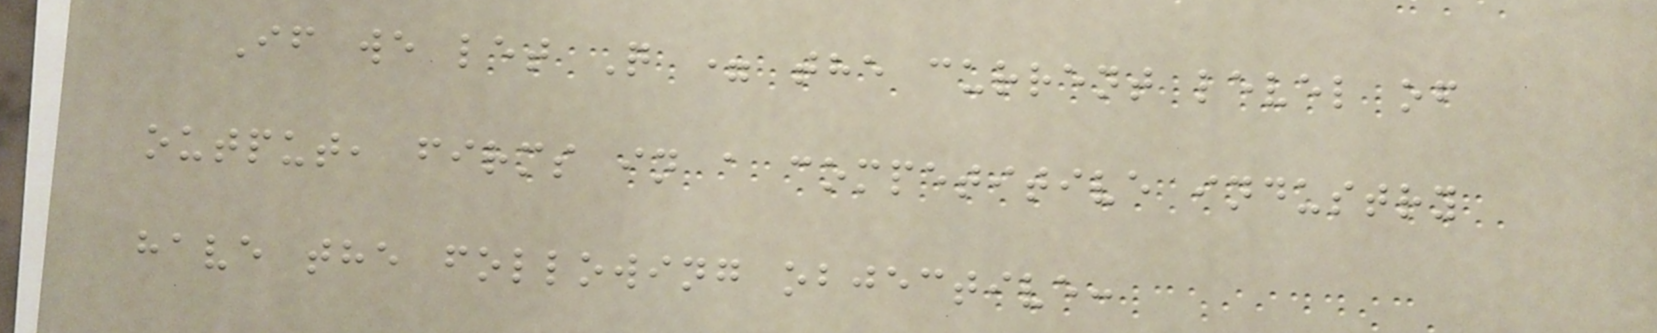If we let Q = the current level of
output, firms in a competitive industry
have the following objective:
